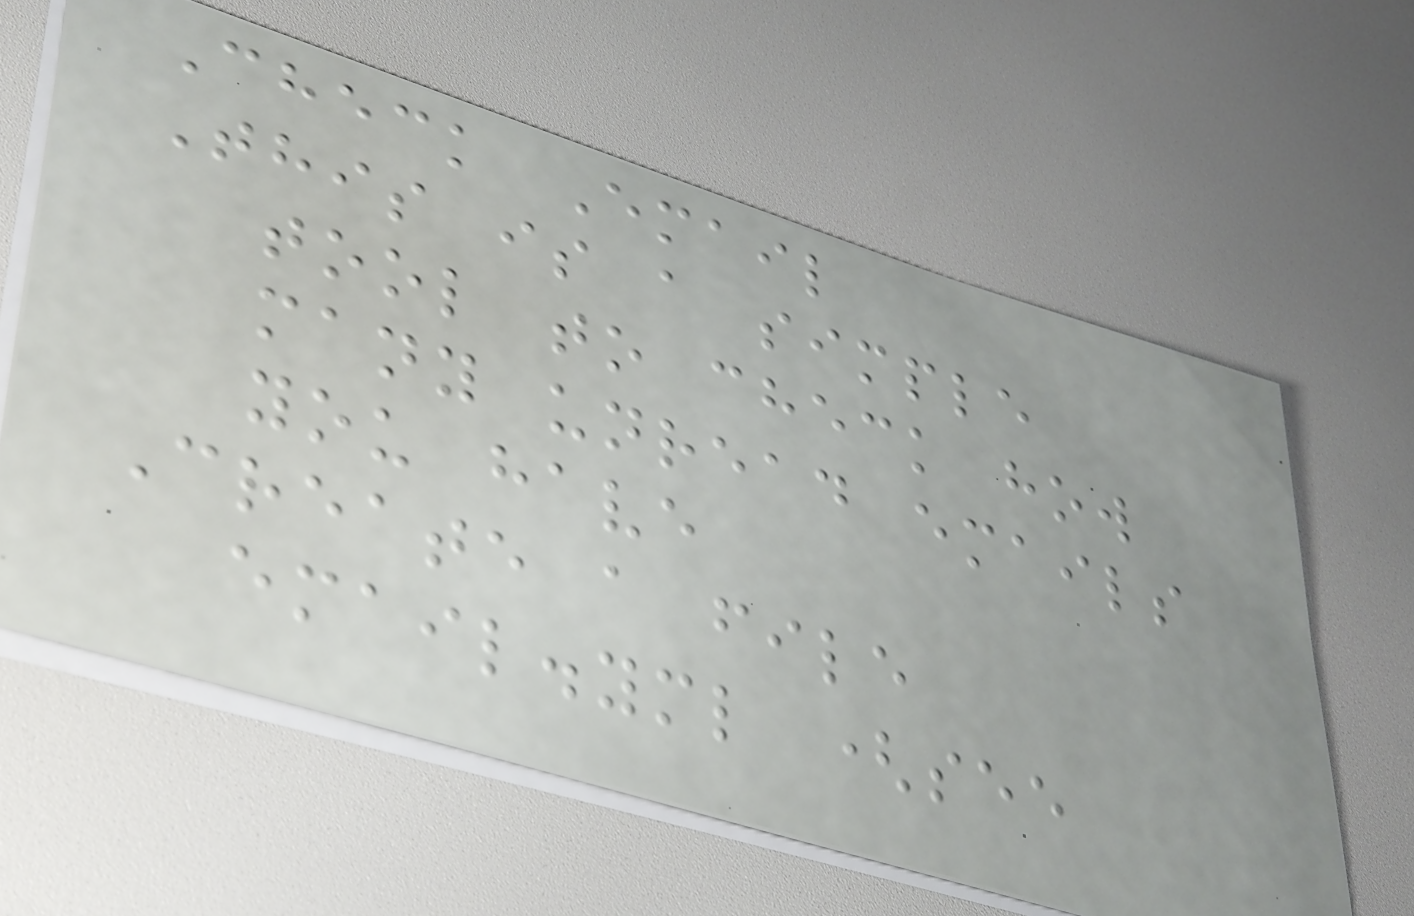Check Email
This is a simple
tool to check how
many unread emails
you have
Create a file
email.yml (see
